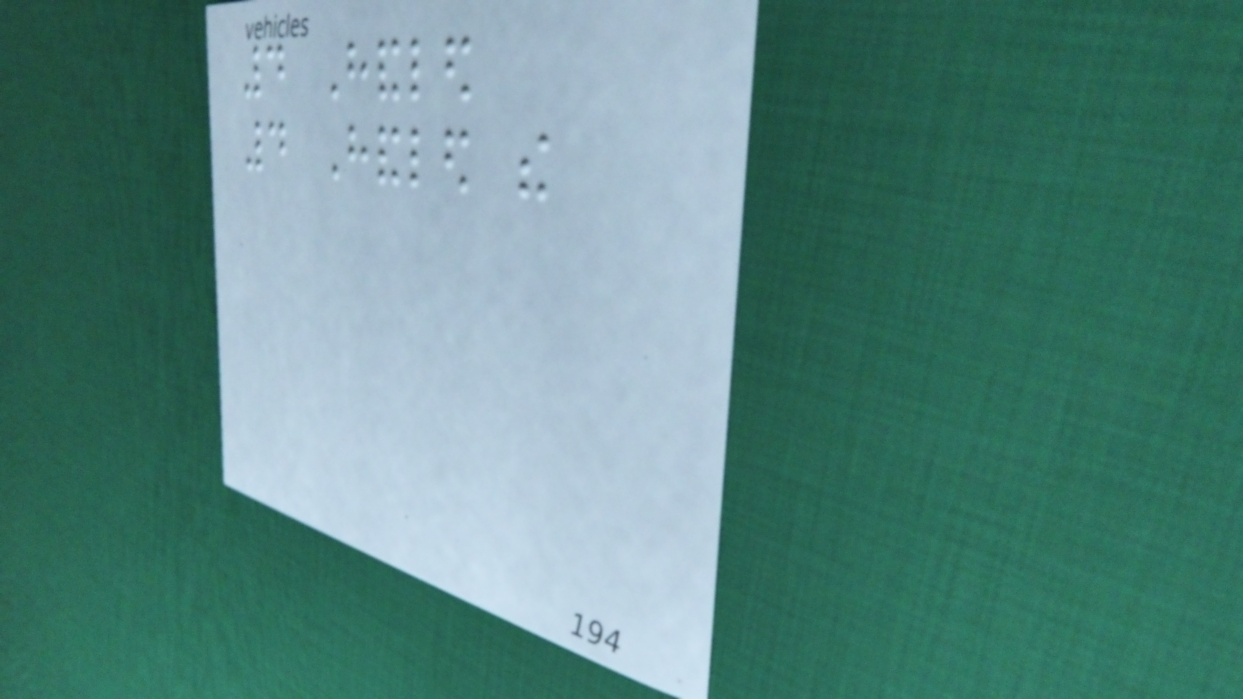4 Handled
4 Handled the
